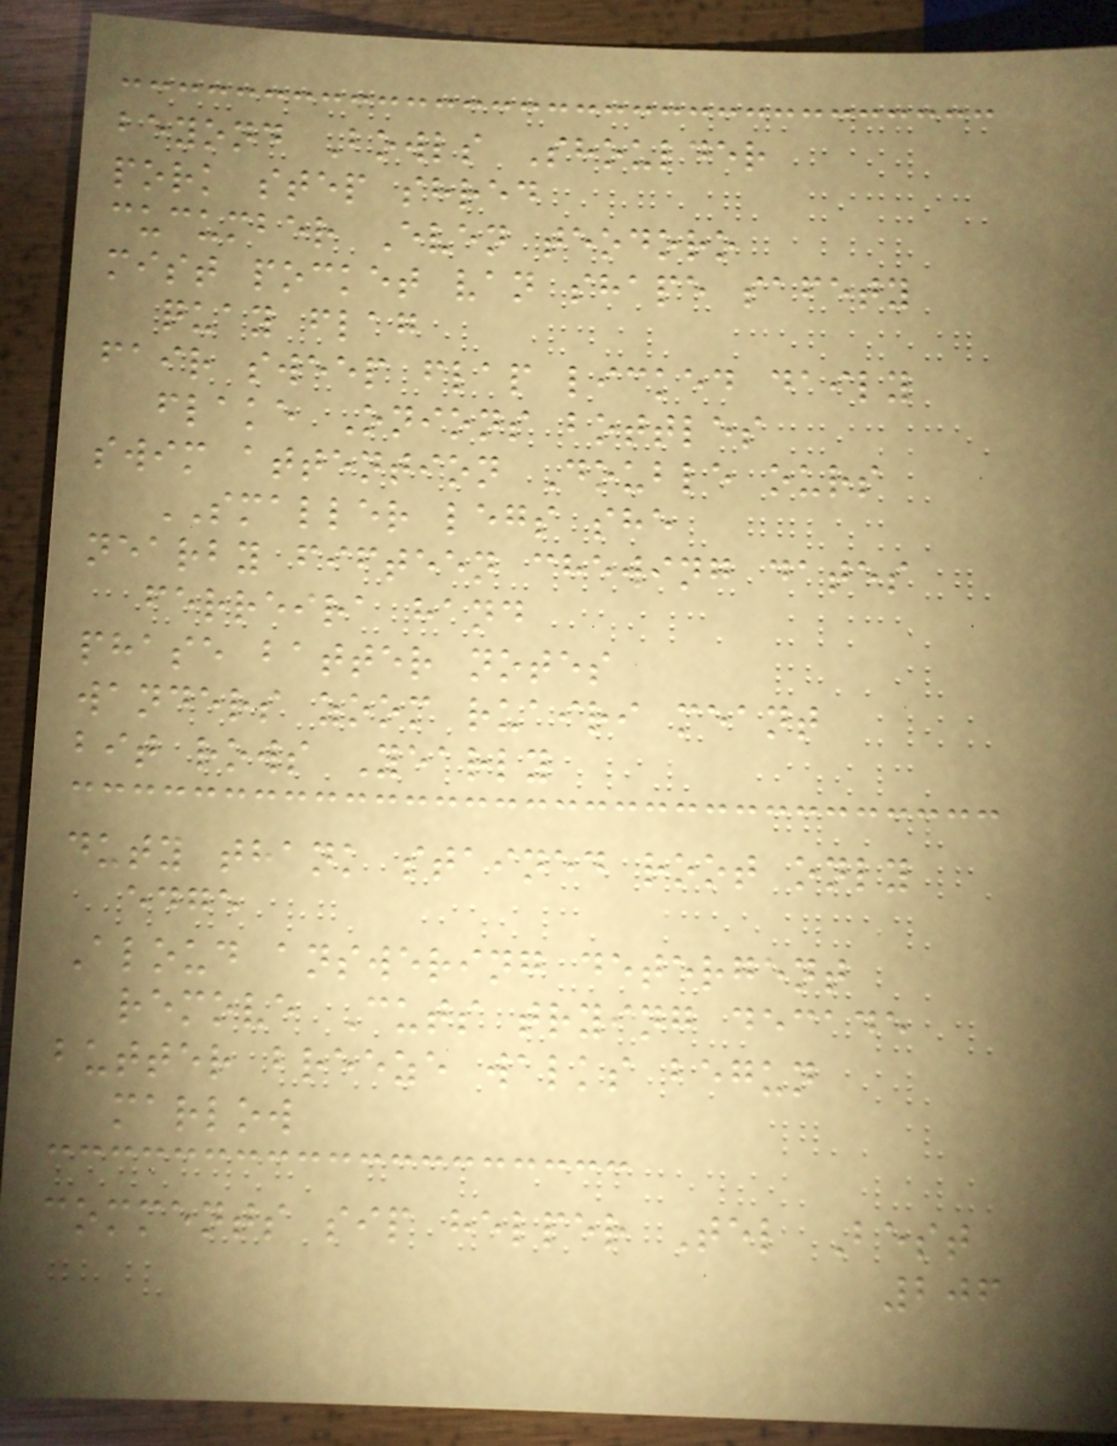beyond Bowls Shoulder
pork step shred
cucumber Even teodoro
mist pocket van shape safety
quay flag
fair sweep flap licked daily
flake Onions bottles
swim attention Double ours
SMALLER legs she
nearby fifteen chewing dates
ferreira hand
phase batter notes
wanders zoom ruairi meant
bit rows Yearly
duty thank stained root only
edge
Aloud answering detergent
remove Cuts trying decade
butter breeze walks begun
marlow
comments sip helper Tel Best
206
